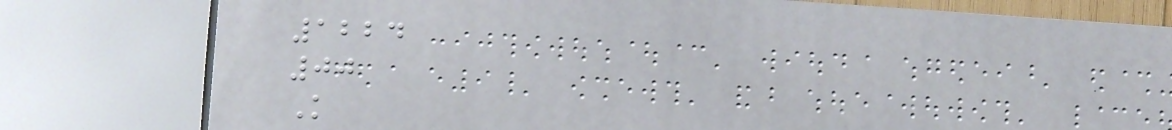1224
00
K
